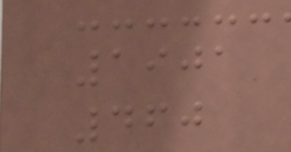1901
460
